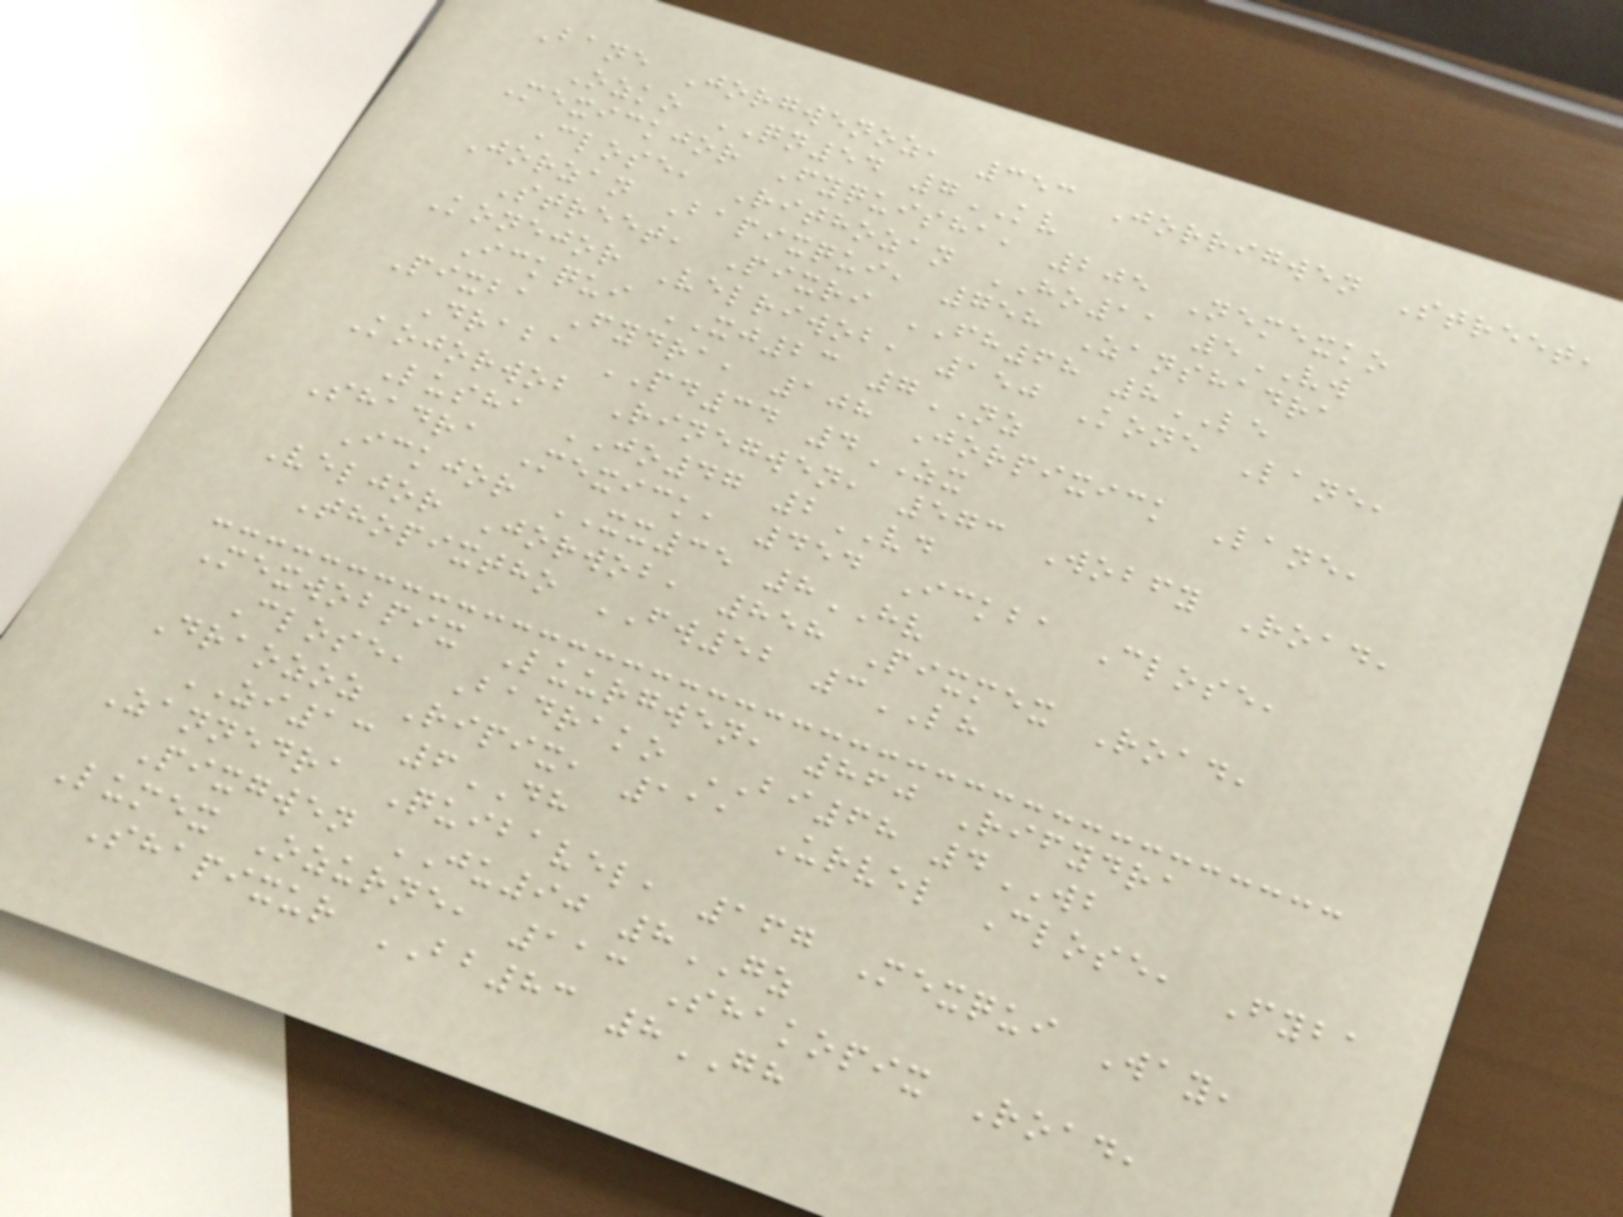Bane Jorgwenoz, 353 Jorrigwen Street,
Ozko QN54 7KV
Mexickjor Fyquisha, 205 Nemexko
Close, Rithozan HO11 5VW
Jorzan Bapixqui, 758 Zanshadra
Street, Pixri FH68 8LE
Konejor Velriwob, 150 Kone Lane,
Ickqui XJ23 7NZ
Pixba Fydra, 108 Jorpixick Lane,
Draba PD34 4ZX
Kojorwob Rinegwen, 573 Wobfy Road,
Lusha JO47 2VD
Shadra Mexick, 454 Ickba Close,
Ickjor XX35 8HV
Veljor Jorwob, 858 Pixmex Road,
Thopixtho FW52 3LH
Mexwobpix Luurgwen, 860 Rifydra
Close, Badrako BI68 4WB
Draozoz Ripix, 111 Urvel Close, Fyba
ZI13 6DH
Zannedra Quibavel, 167 Mexqui Way,
Pixgwen JU90 8GZ
Lumex Ozurne, 113 Shakopix Road,
Shapixur BB83 8GH
